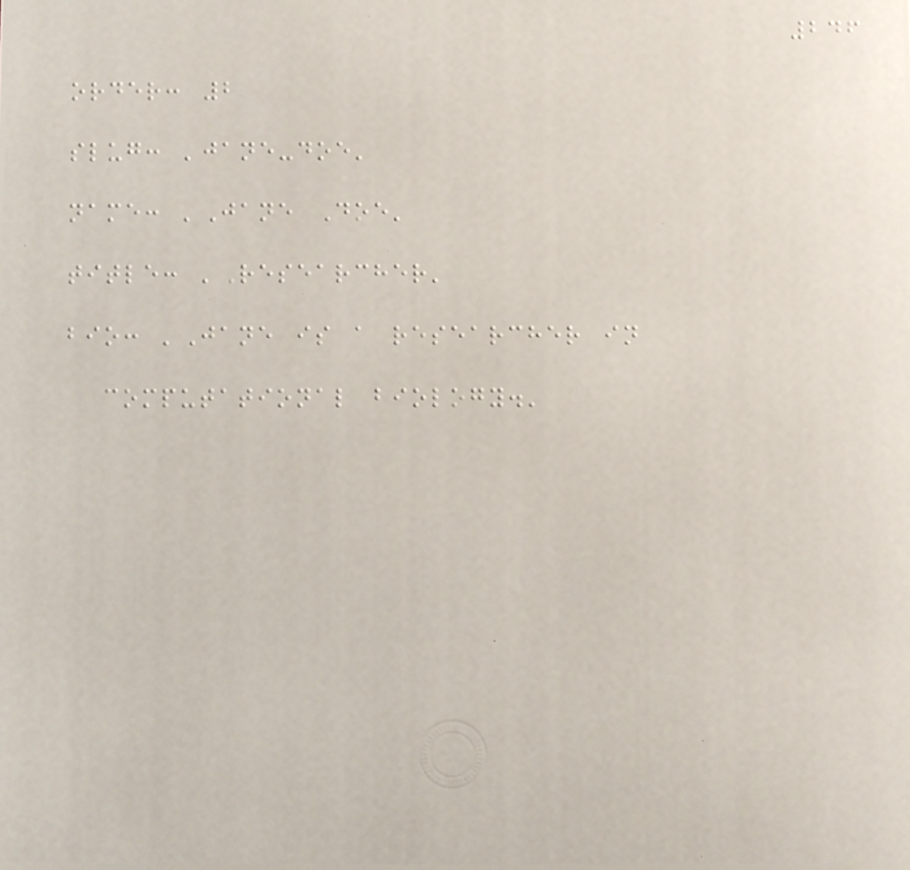246
order: 2
slug: 'jane-doe'
name: 'Jane Doe'
title: 'Researcher'
bio: 'Jane is a researcher in
computational biology.'
